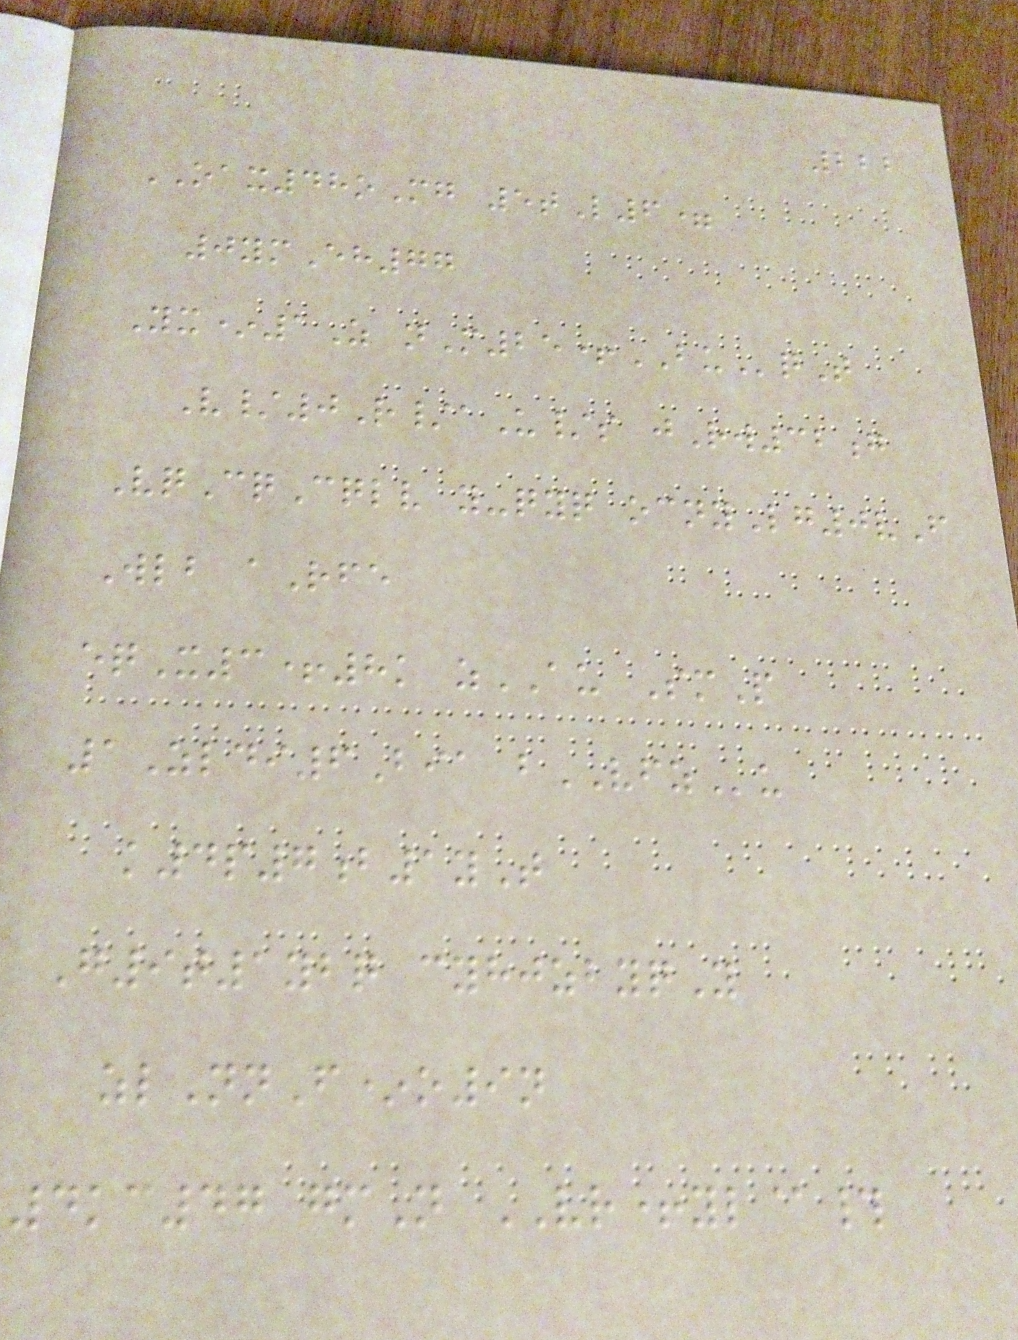222
OAX48oMg 5tL6=
0ymEh77
Yx*1Z nM25+BUqT
V/0R/aU/s jRw32g
VqCqCqlv y-qyq ocnyLg0vF
Wlb aRfe
eqX3+8k zAU SmP
1Zldi6Bia bVFZu
k4p7b1yT
G9t1ybq cyhjzbyqY
zlNnF*o9n
4kc47 gmN VR+yl@#
